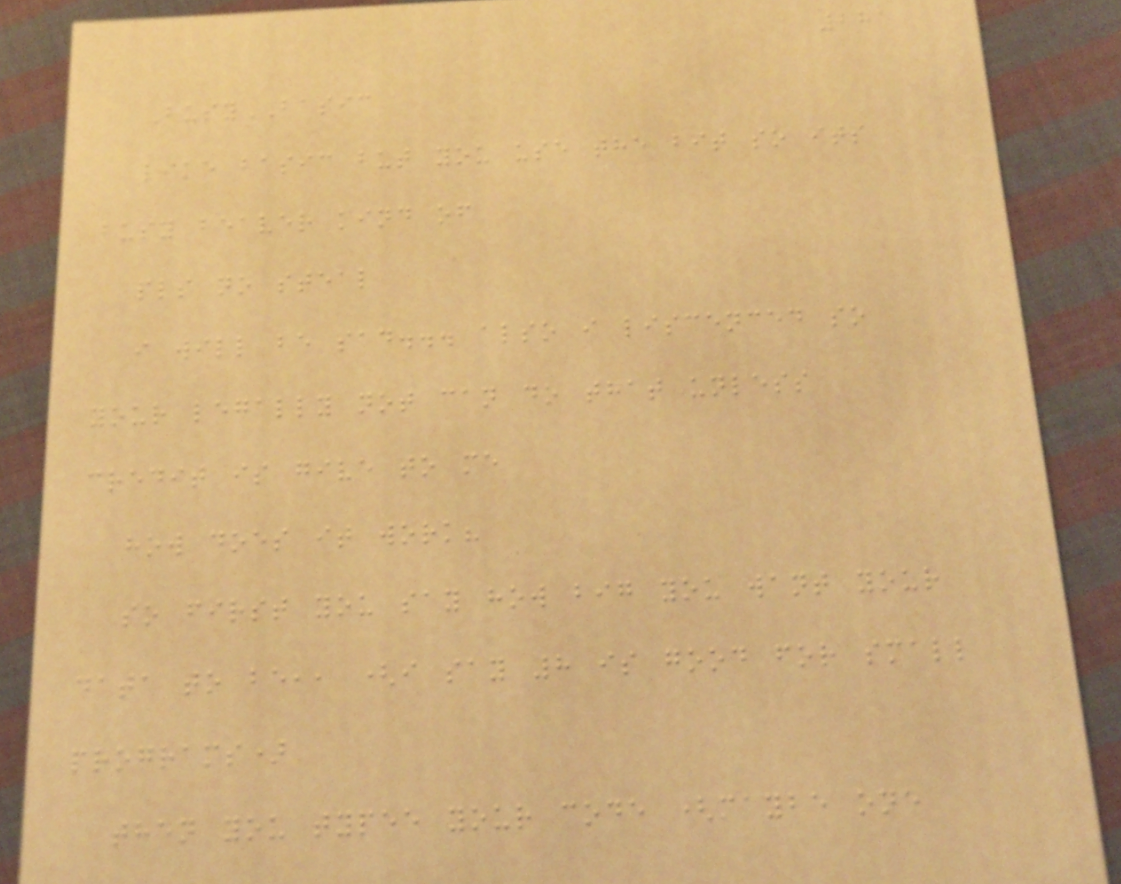281
BusyBASIC
like basic but you use the bit so its
busy beaver kind of
pls no steal
i will be sad... also i liscenced so
your legally not can do that unless
credit is give to me
how does it work?
so first you say how big you want your
data to be,, (i say 8 is good for small
programs)
then you typee your code (maybe one
